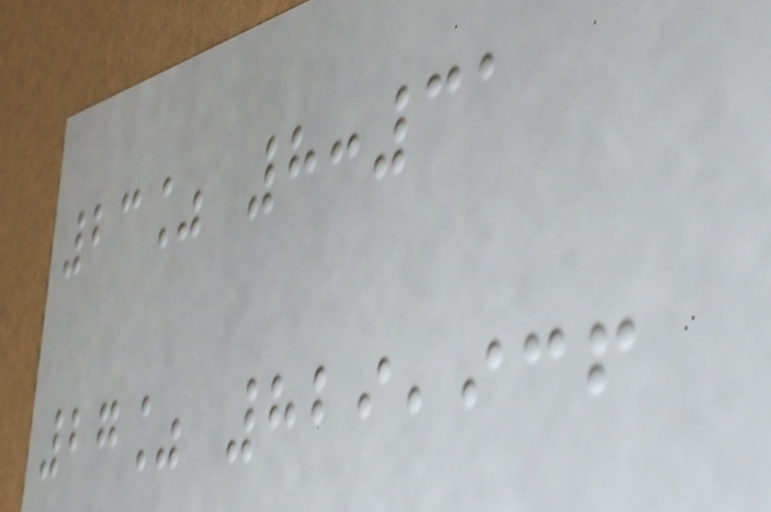23% 8:31
27% 829,936
